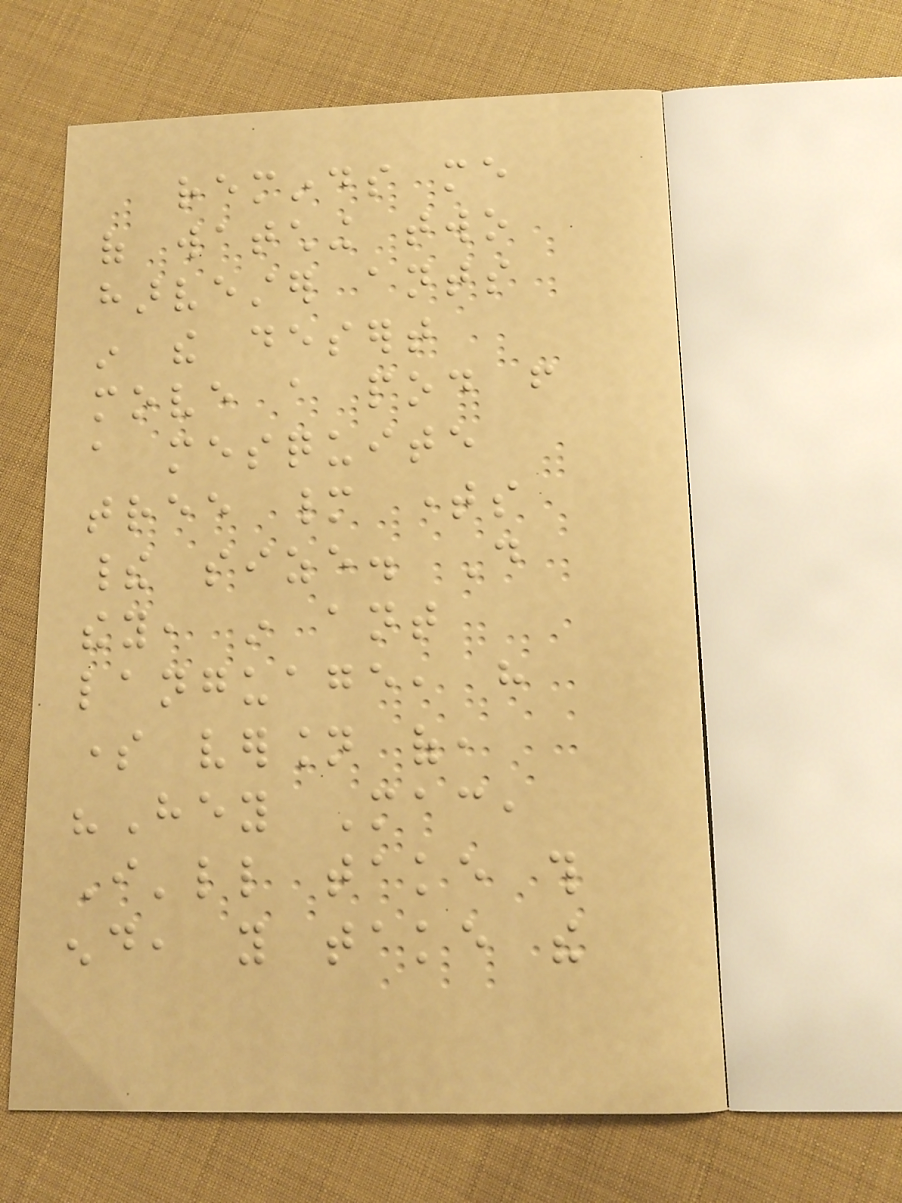reminds me
of watching two
harvester ants
in the desert
move a pod from
a mesquite
tree many times
their size. Do
they, in ant
language, have
some version of,
"Hey Mac,
I'll take this
end, you take the
